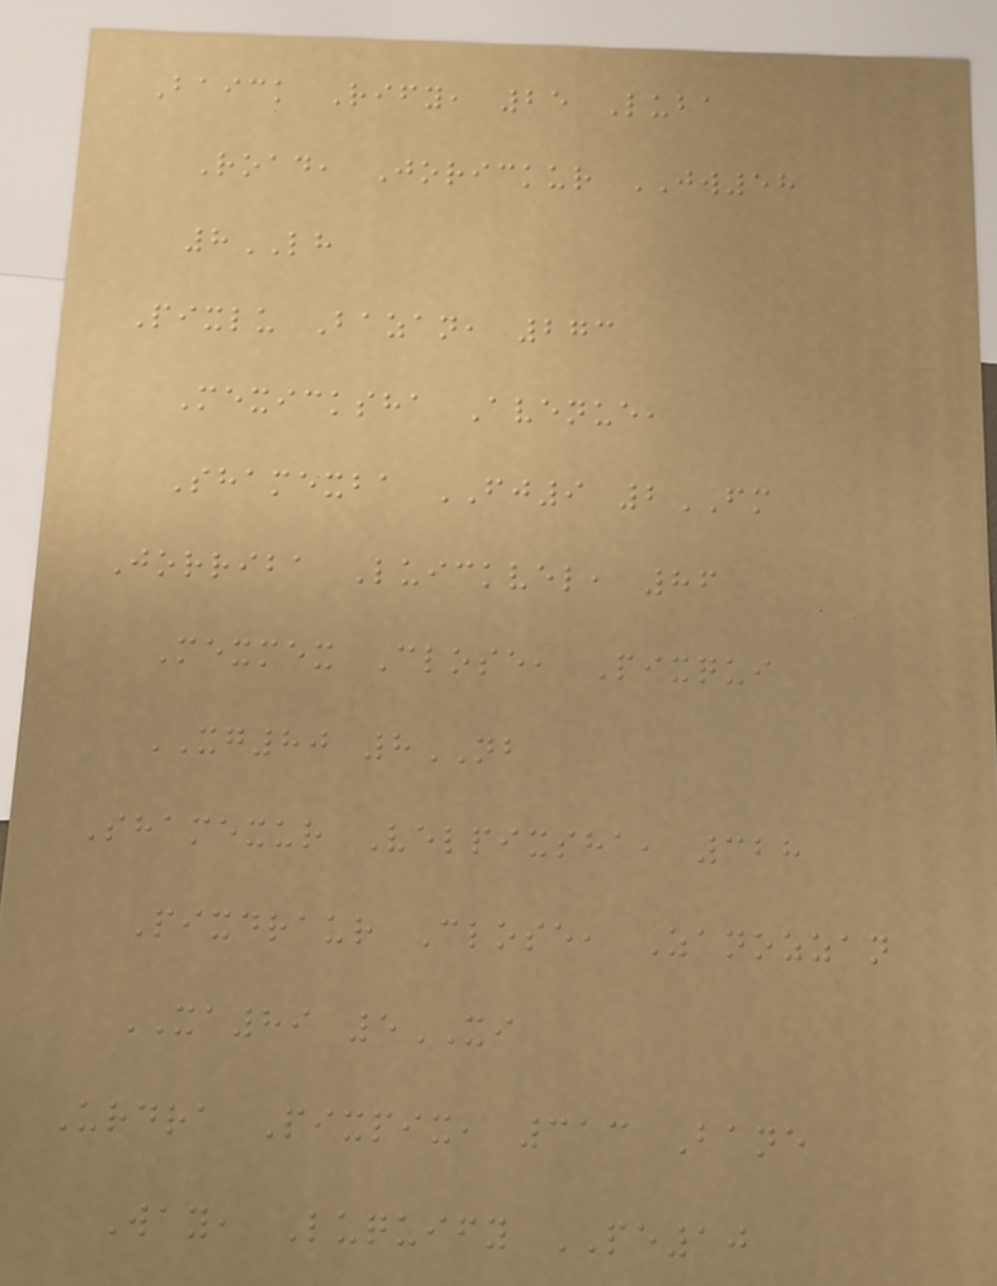Baick Rify, 25 Luba
Road, Jorickur JW58
8LH
Pixlu Bazan, 273
Mexicksha Avenue,
Shamexba FJ9 2FM
Jorriba Luickvel, 86
Mexmex Close, Pixqui
XG80 8NB
Shamexur Velpixsha, 328
Pixdraur Close, Zanozzan
XA89 5XI
Urdra Pixpix, 313 Bane
Way, Luquify PE10
